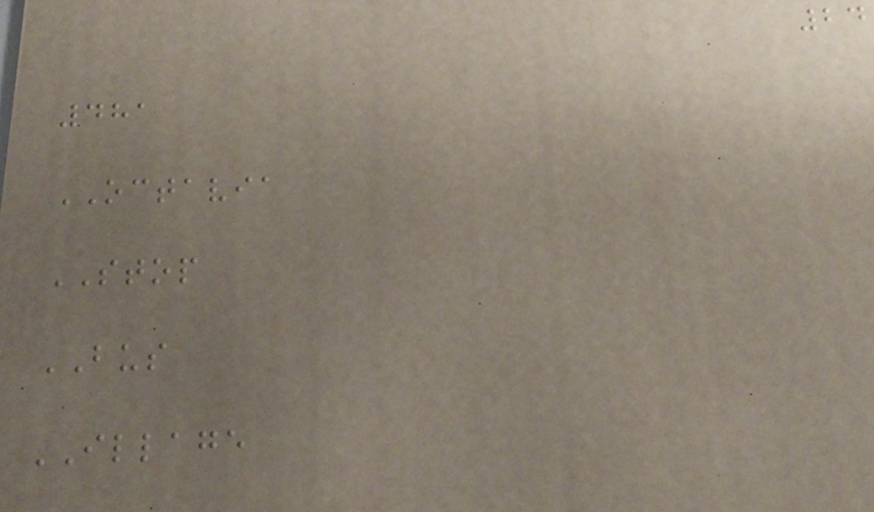24
481
OCTAVIA
STOP
BUS
ILLAGE
